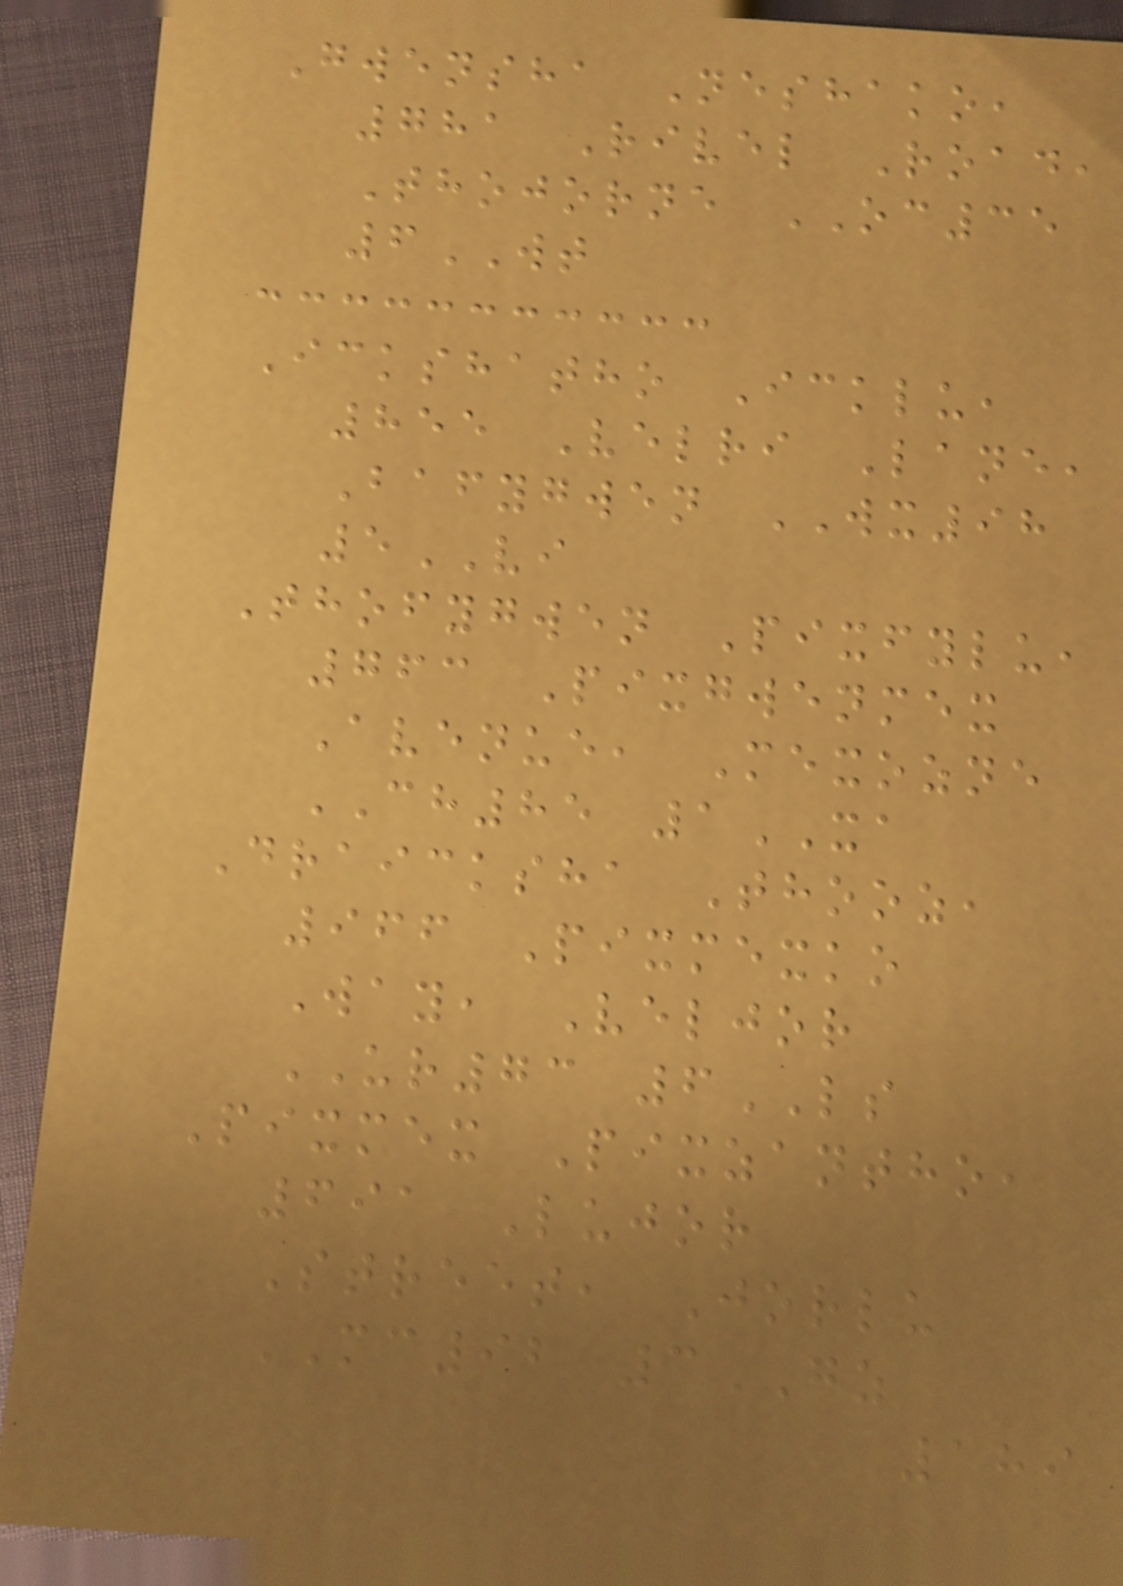Gwensha Neshako,
781 Rivel Road,
Thojorne OC35
6WT
Ickshatho Icklu,
855 Velri Lane,
Bafygwen WX98
5VI
Thofygwen Pixfylu,
763 Pixgwenmex
Avenue, Mexozne
CH85 1XA
Draicksha Thooz,
966 Pixmexko
Way, Veljor
UR73 6LS
Pixmex Pixzantho,
691 Lujor
Street, Jorlu
MC92 3GZ
189
